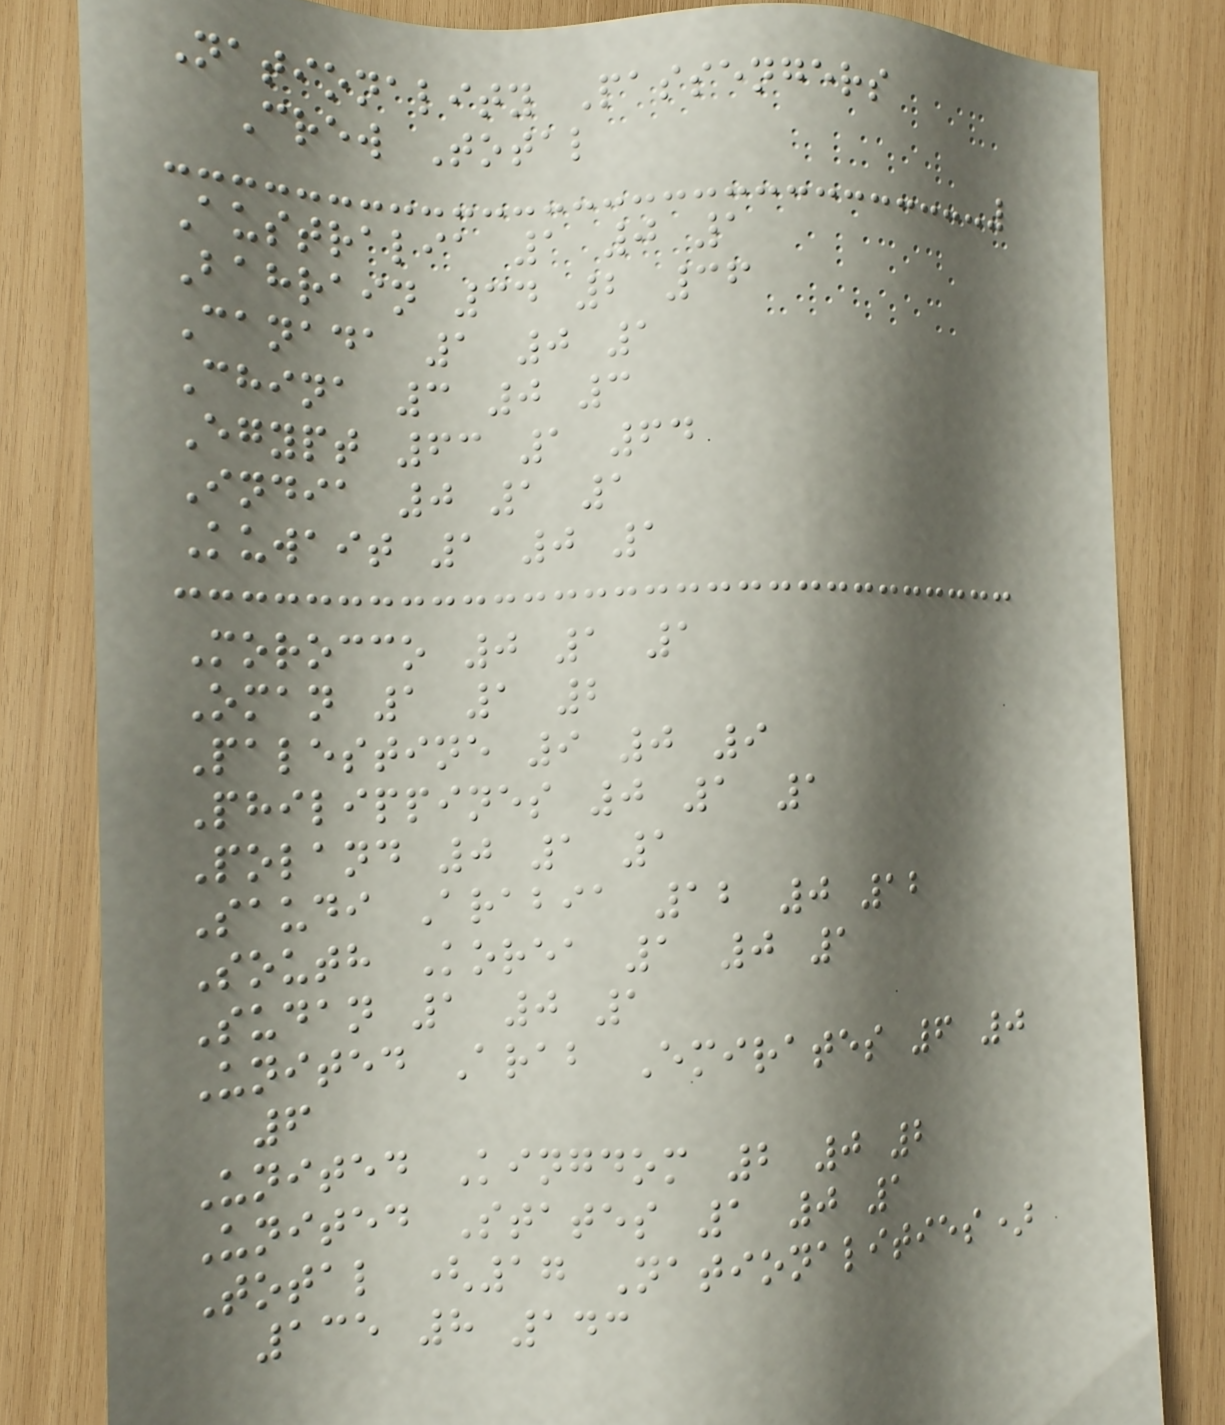Nationality Passengers
Crew Total
Australia 1 0 1
Bahrain 34 2 36
Canada 1 0 1
China 3 0 3
Egypt 63 1 64
India 0 1 1
Kuwait 1 0 1
Morocco 0 1 1
Oman 1 1 2
Palestine 9 0 9
Philippines 0 1 1
Poland 0 1 1
Saudi Arabia 12 0 12
South Korea 1 0 1
Sudan 1 0 1
United Arab Emirates 6 0
6
United Kingdom 2 0 2
United States 1 0 1
Total (17 Nationalities)
135 8 143
